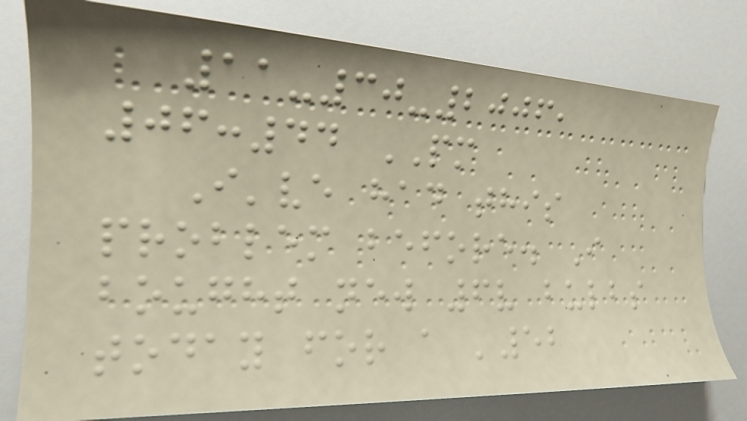11-30-2006,
06:44 PM
I've had this
problem before. I
bought new 6v bulbs
today for a '52
